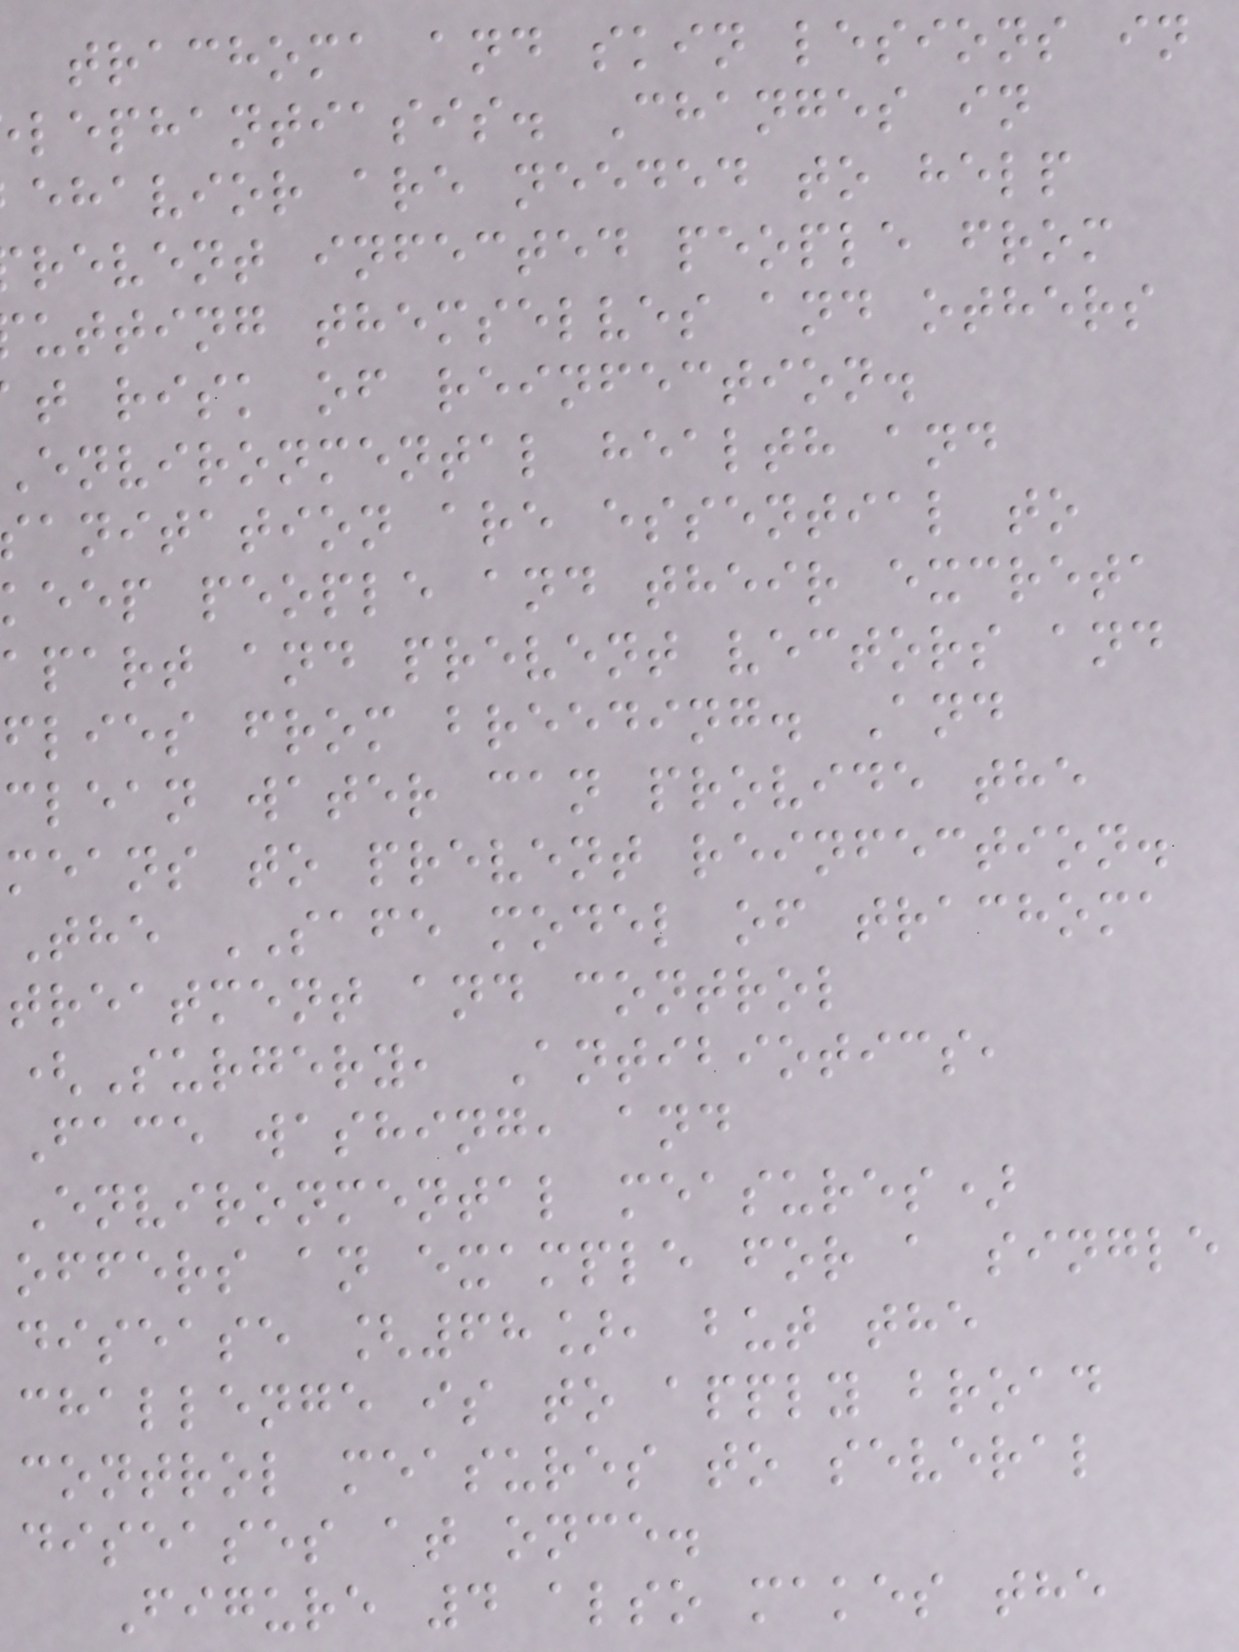trachoma and skin lesions in
lephantiasis. Changes in
ehavior are needed to help
revent infected people from
utting themselves and others
t risk of reinfection.
environmental health and
anitation are essential to
keep people and their excreta
apart and prevent vectors and
flies from breeding. And
clean water can provide the
means to prevent reinfection.
The SAFE model of trachoma
treatment and control
(Surgery, Antibiotics,
Face washing, and
Environmental measures)
offers an example for a single
disease [68], but the
challenge is to apply broad
control measures to several
diseases at once.
Figure 4 also makes the
